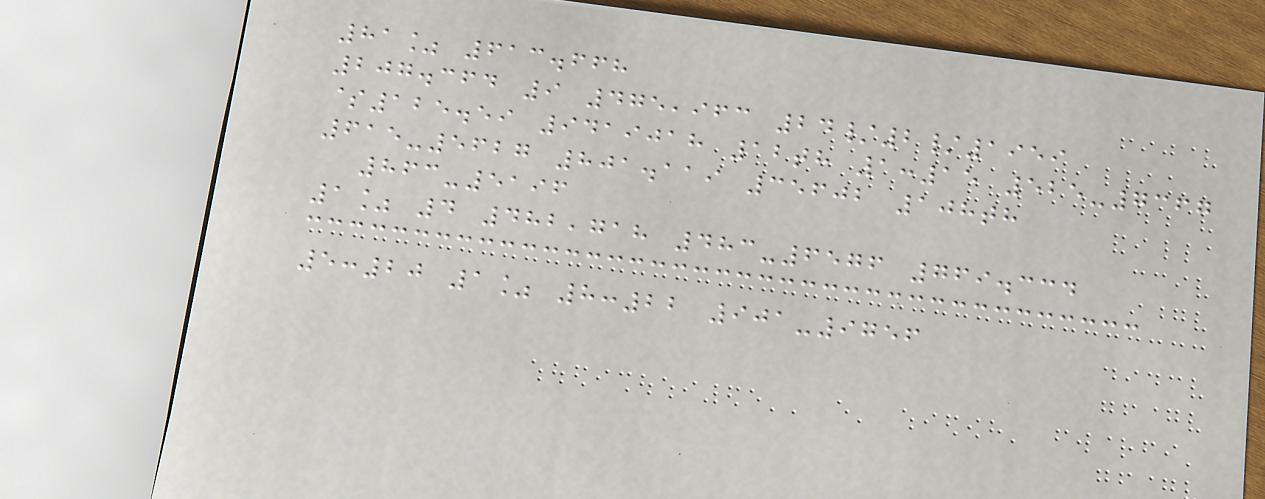81% 613.668
207.364 9 475,963 24/2/1959
$125.59 9419018 12th 1:15 525-7367
615-5627 801.119 35602 108th
863-5196
1% 4 482,718 483-6576 769.334
5:20 1% 8:22 901-9756
